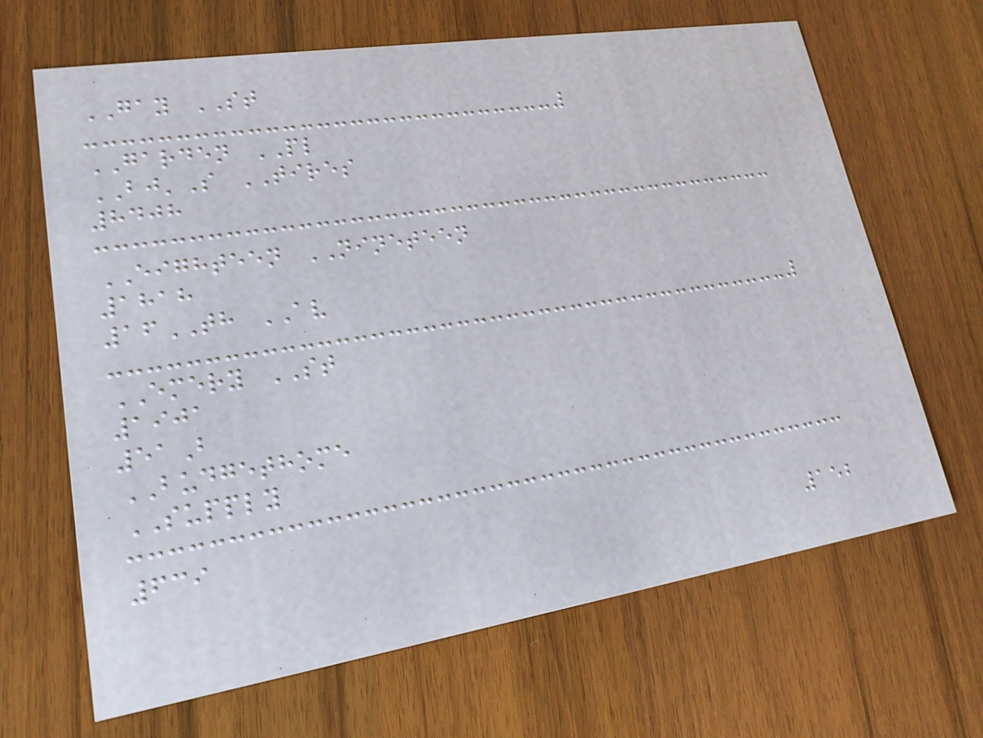GAY ST
GARDEN PL
BJ'S TIRES
8408
EIGHTEEN NINETEEN
1818
16TH AV
EMERY ST
1901
51B
BUDGETHOME
SUPPLY
639
152
